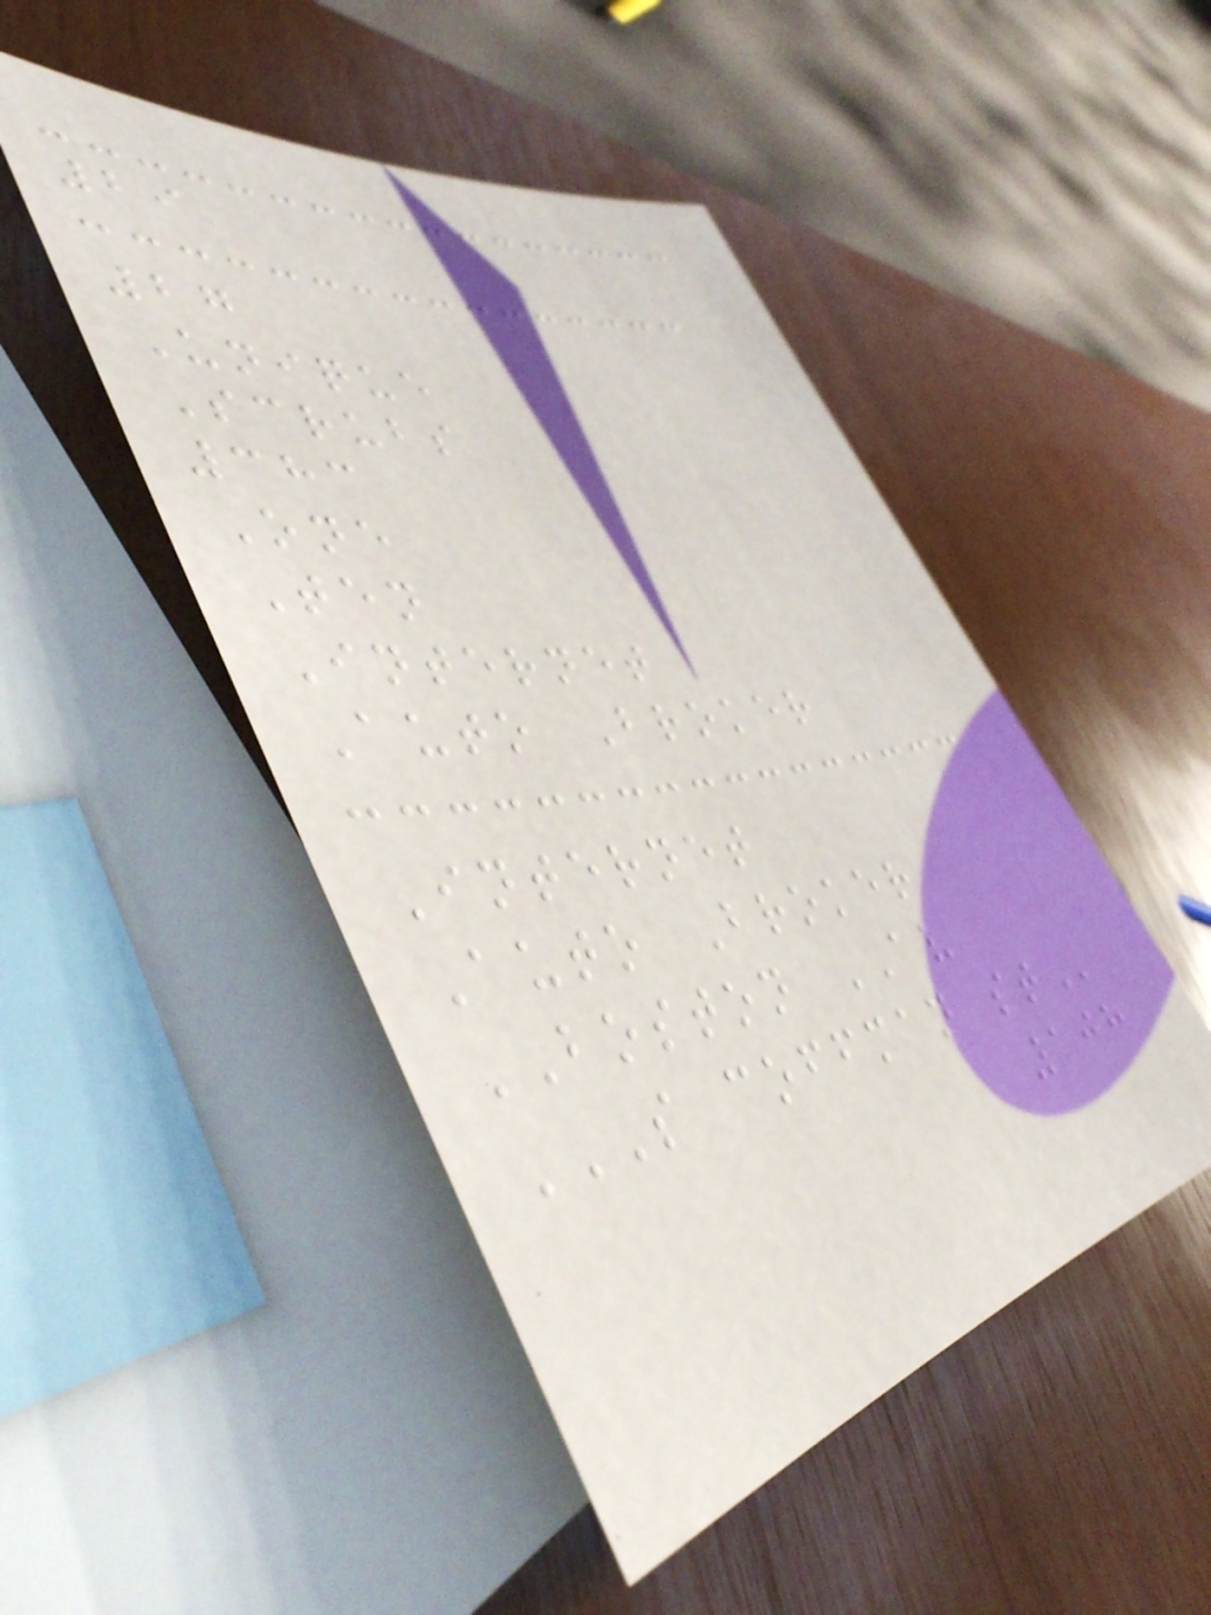29
27
Unique
Scrubs
383
One
Ten
Internet
Auto Broker
Internet
Auto Broker
BOSTON AV
S COFFMAN ST
108
